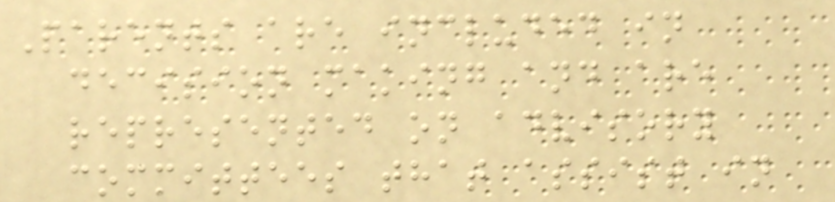Parents are included in
decision making and are
represented on advisory
committees that assist in
